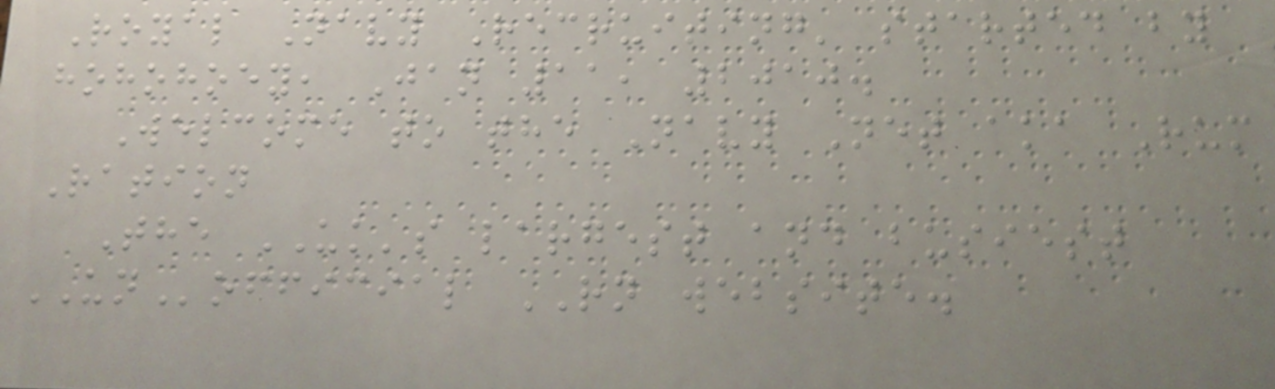Royal Navy Recruiting' started by
hohohoey, Jan 11, 2010.
Welcome to the Navy Net aka Rum
Ration
The UK's largest and busiest
UNofficial RN website.
